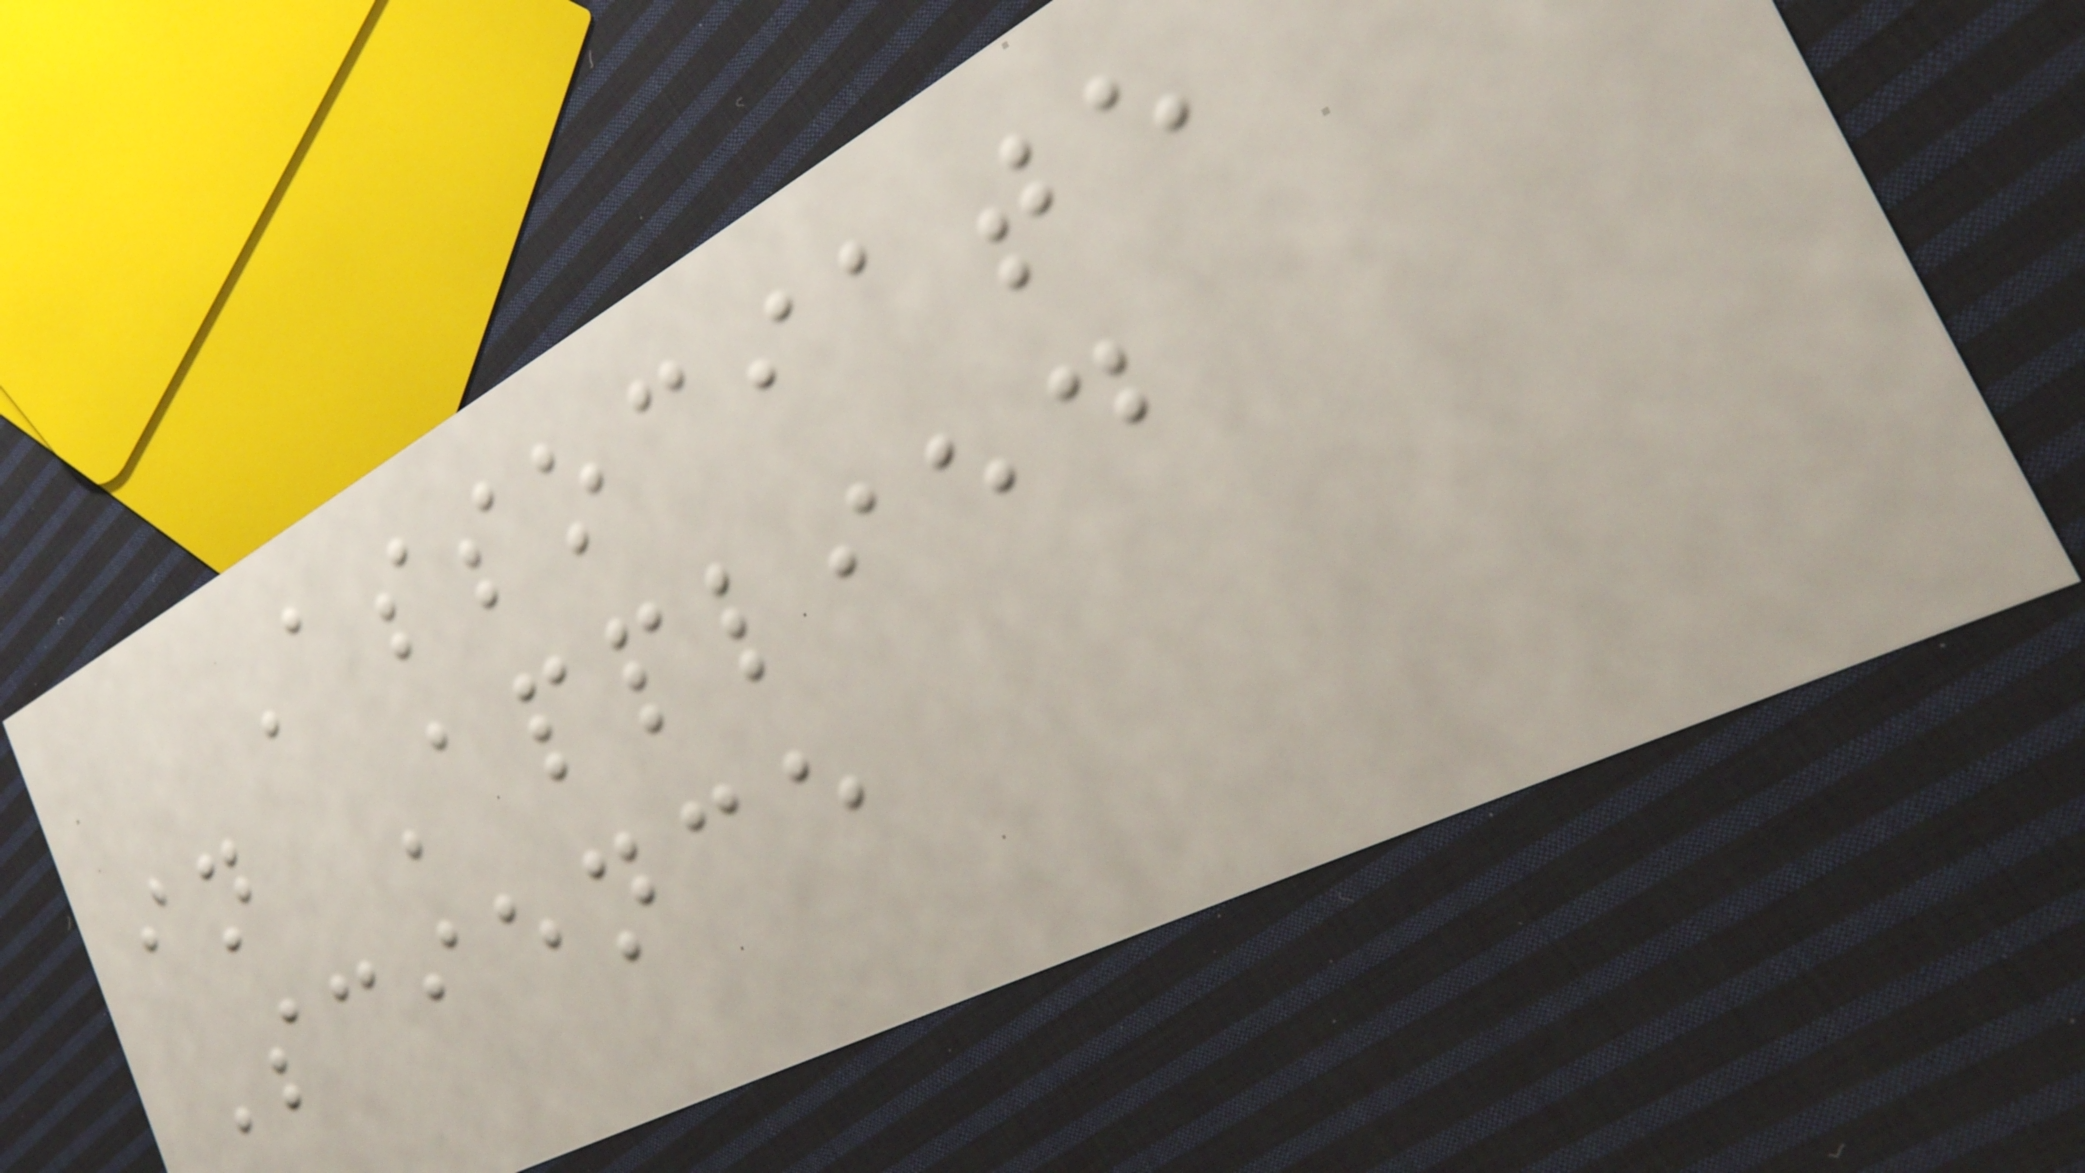Associate
in Applied
Science
